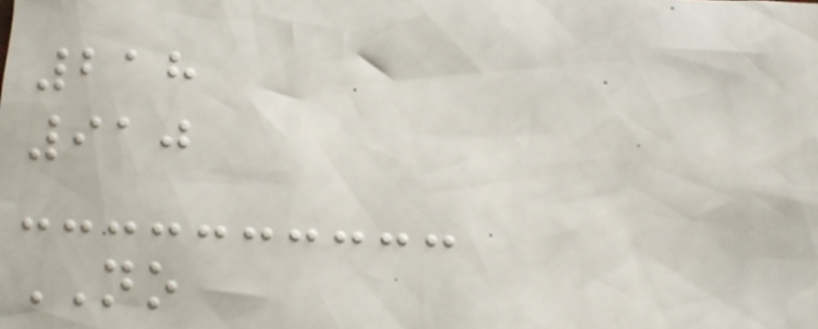218
910
NO
